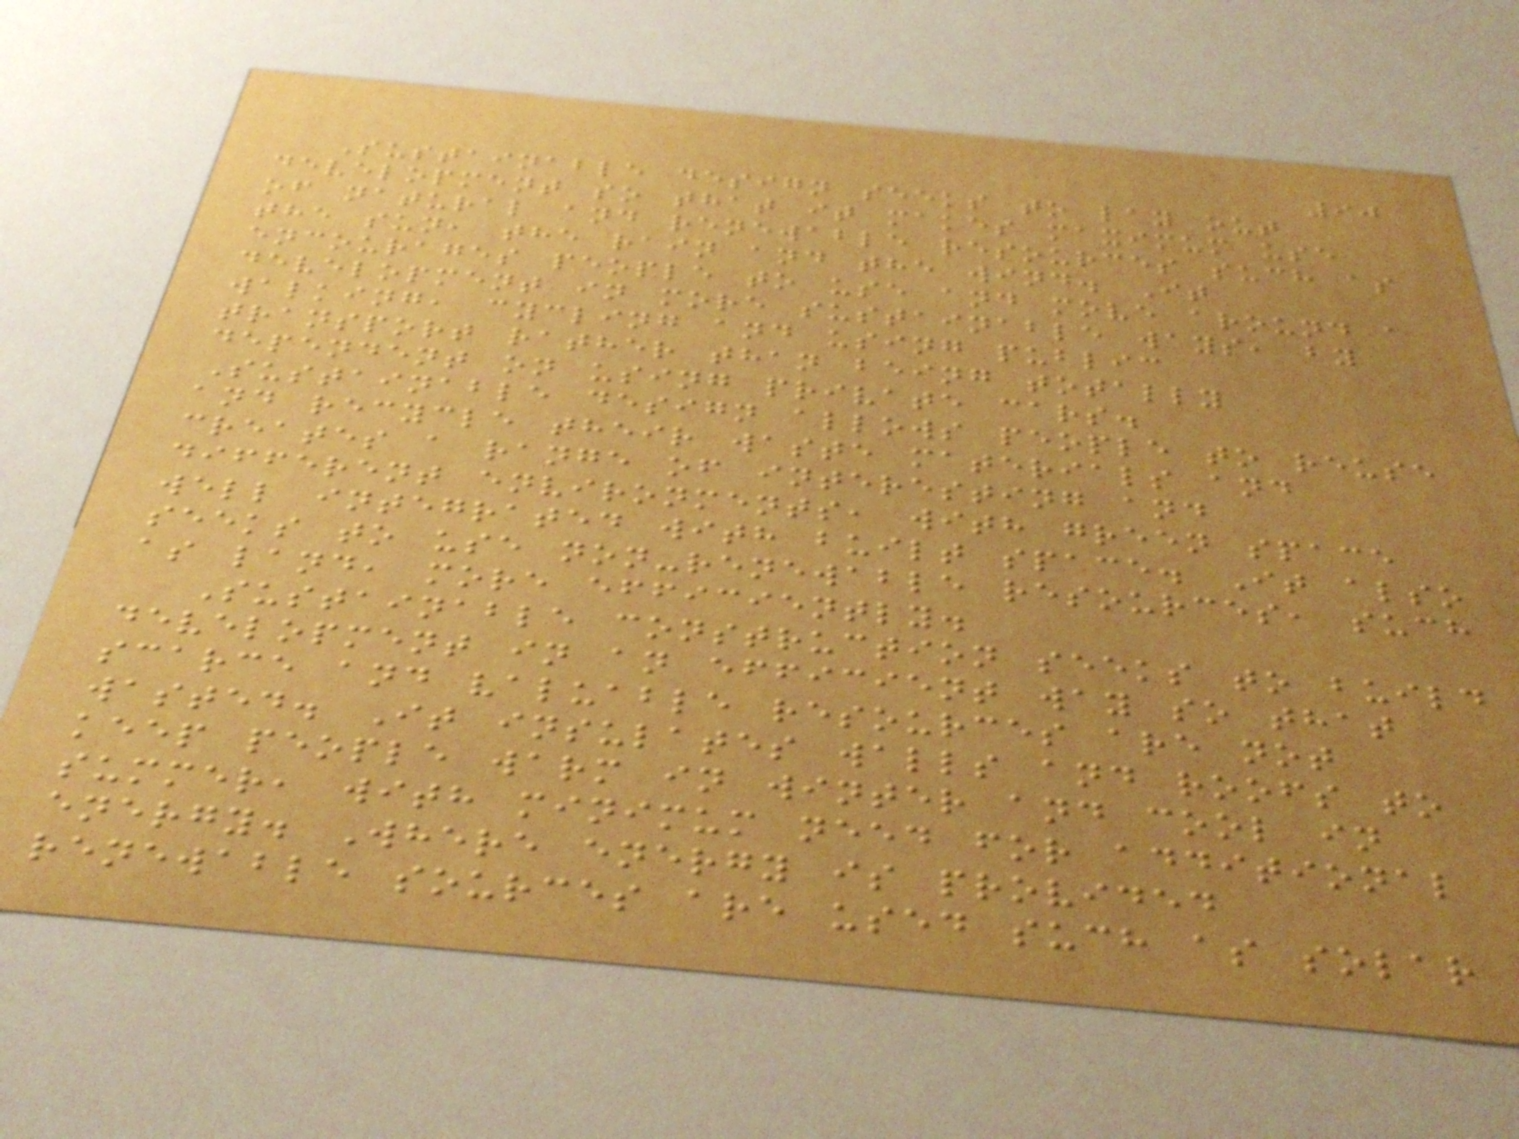90
Sustainable design seeks to lay out
development so that it makes maximum use
of natural and renewable resources such as
the sun, the rain and the wind. It
encourages people to use and move around a
development in more sustainable ways, by
walking, cycling and using public
transport rather than being totally
dependent on using private cars.
Sustainable design allows people to reuse
and recycle their waste materials and
creates a range of interesting and
different environments, with green space
well integrated with built space. It also
seeks to use non-renewable resources, such
as land, more efficiently.
Sustainable construction seeks to build
development in an efficient way so that
scarce and valuable resources are not
wasted. It insulates walls and roofs to
keep people warm in winter and cool in
summer, with minimum need for additional
energy. Where energy is provided
renewable sources are used such as solar
